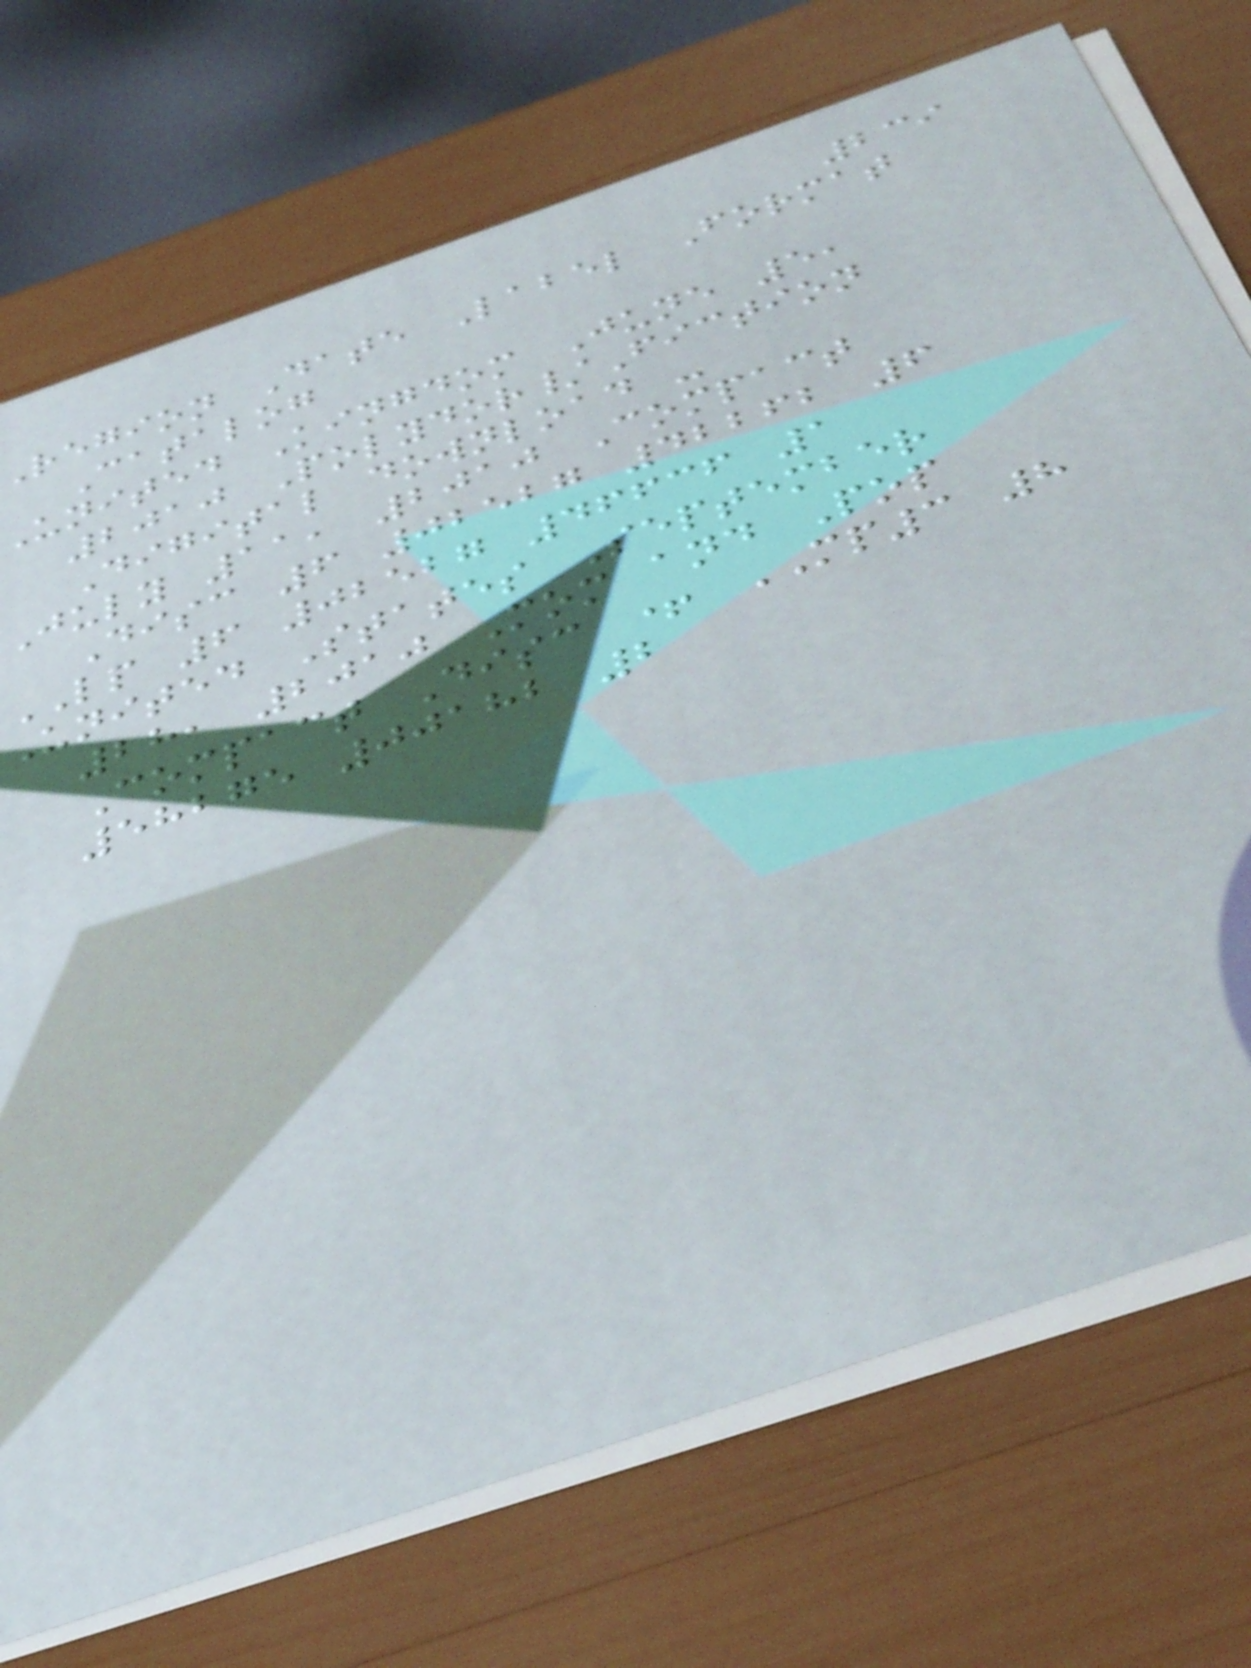239
Region Date Label Format
Catalog
United Kingdom June 5,
2010 Polydor/Fiction
Digital download -
July 11, 2010 Compact
Disc 6 02527 42262 6
LP 6 02527 46636 1
United States September
28, 2010 Mom and Pop
Compact Disc + MP3 8
58275 00182 2
